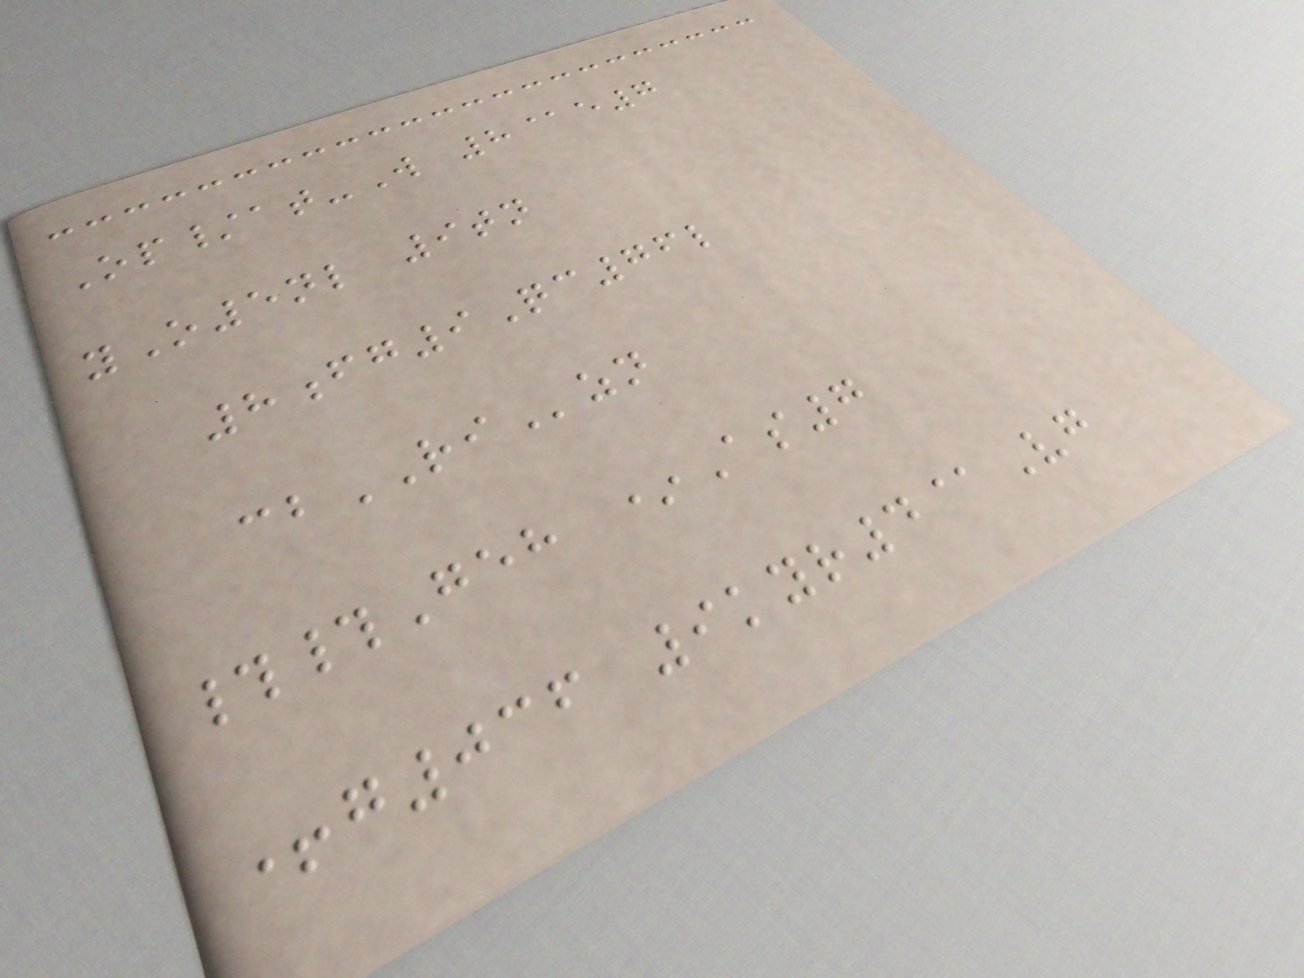Op/at-W 8@e7
yO5nl 9tn
8fg9Qc76l
cbRIzn
##Geh *As7
+g036 9kyr4@Vg
